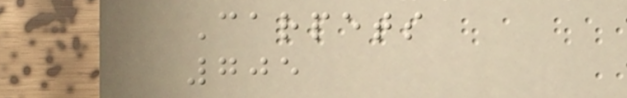Carpets
705
